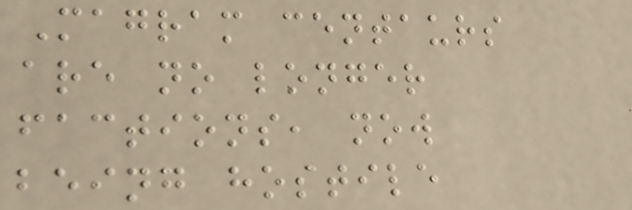Magram centaurs
are no longer
factions, now
being hostile
